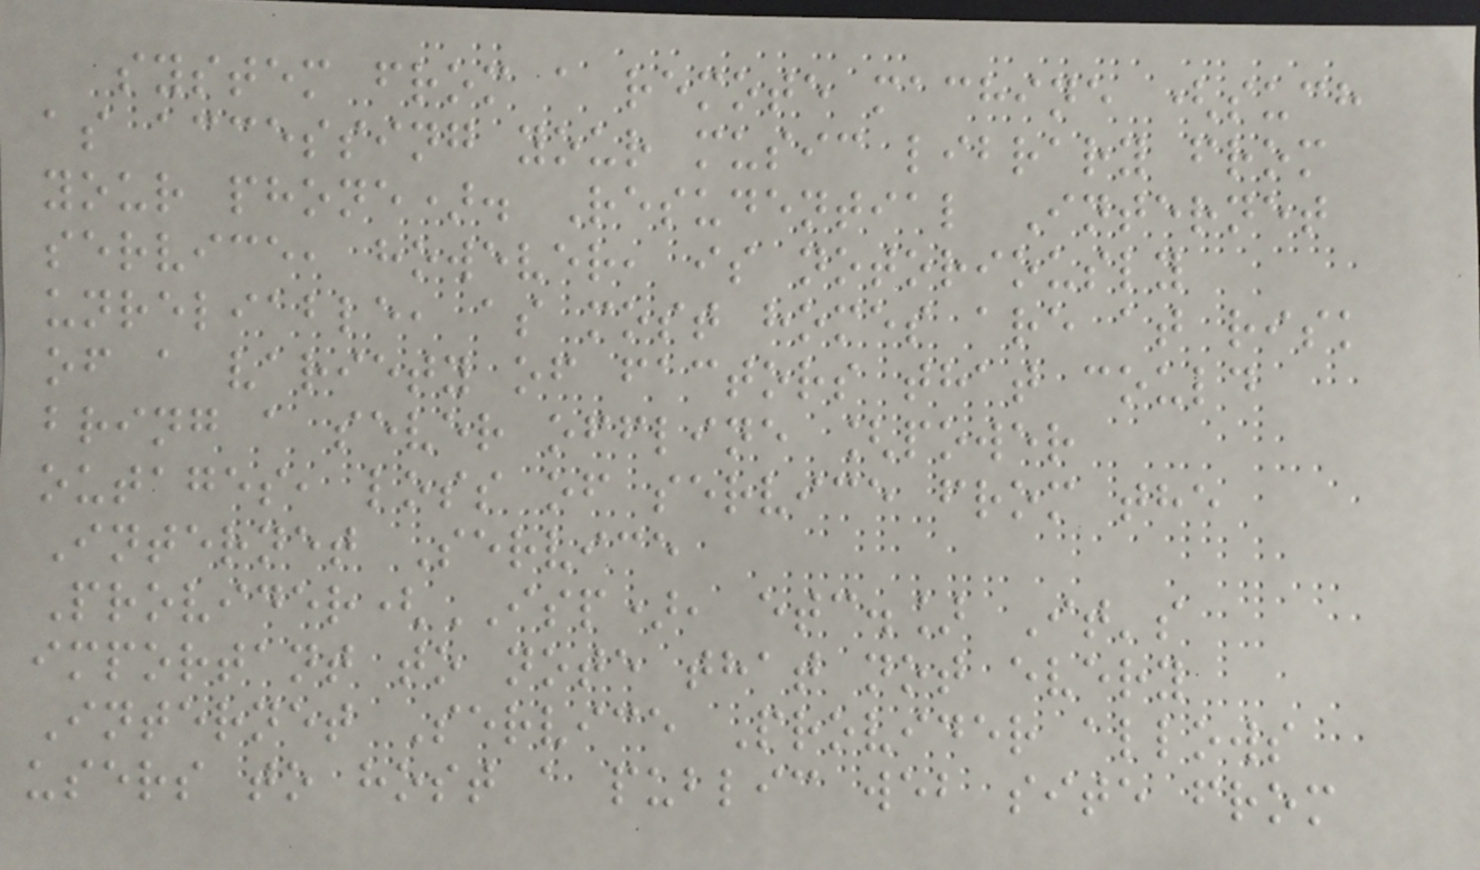system from a remote machine (such
as accessing your music library from
your phone). Resudential Internet
service, however, is notoriously
unreliable, as most homes are at risk
of a variety of factors that could
bring a sever offline [power
outages, loss of service from the
Internet Service
Provider(ISP), etc.] It's
important to note that not every
Internet Service Provider allows
users to host a public web site from
